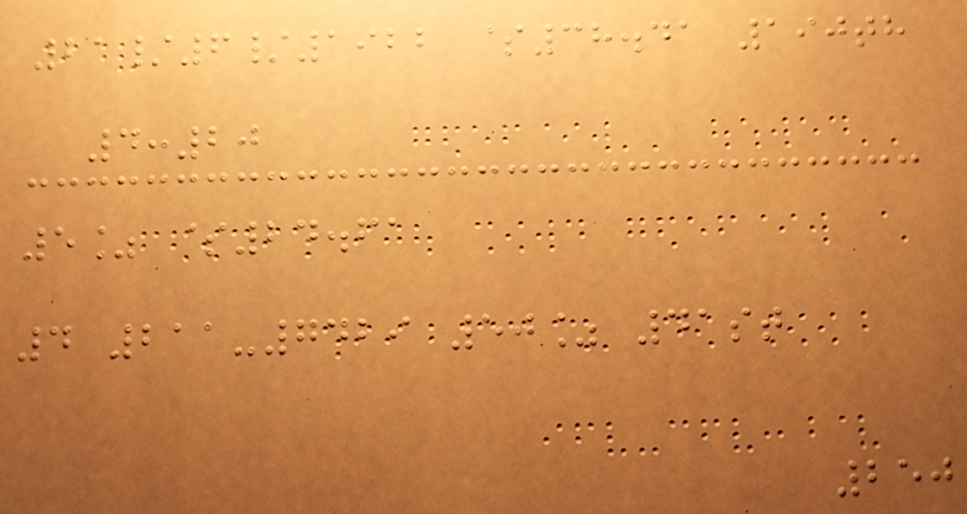21/6/1922 $38.41 190th
4:20
5% $24.61
4 211-7429 50% 41st
250
